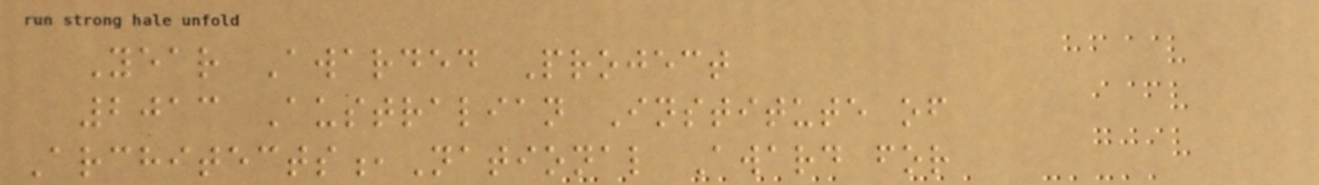Year Awarded Project
2013 Australian Institute of
Architects,National Award for
